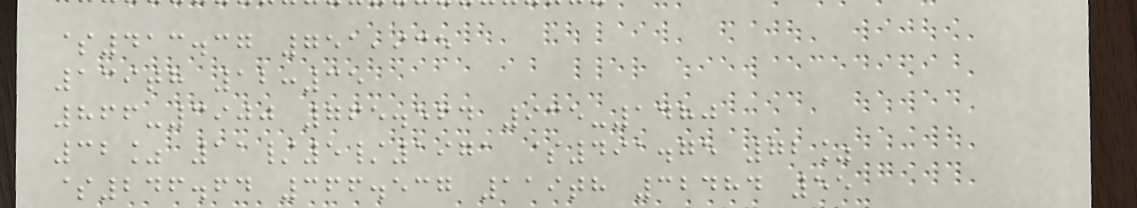$413.37 751,935
139th 12:35
866-3900 765.564 935-1480
32% 11/5/1971 $491.75 72%
$246.64 366.537 119th 32484 55
